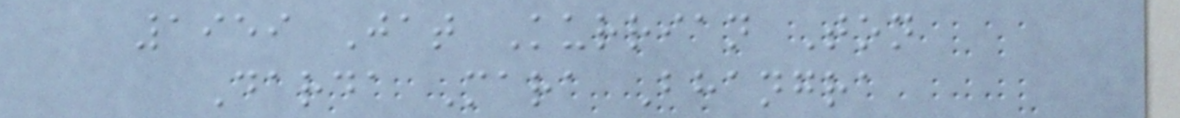1959 Jat Kurrian Ton
Darda Mara Bhangra
